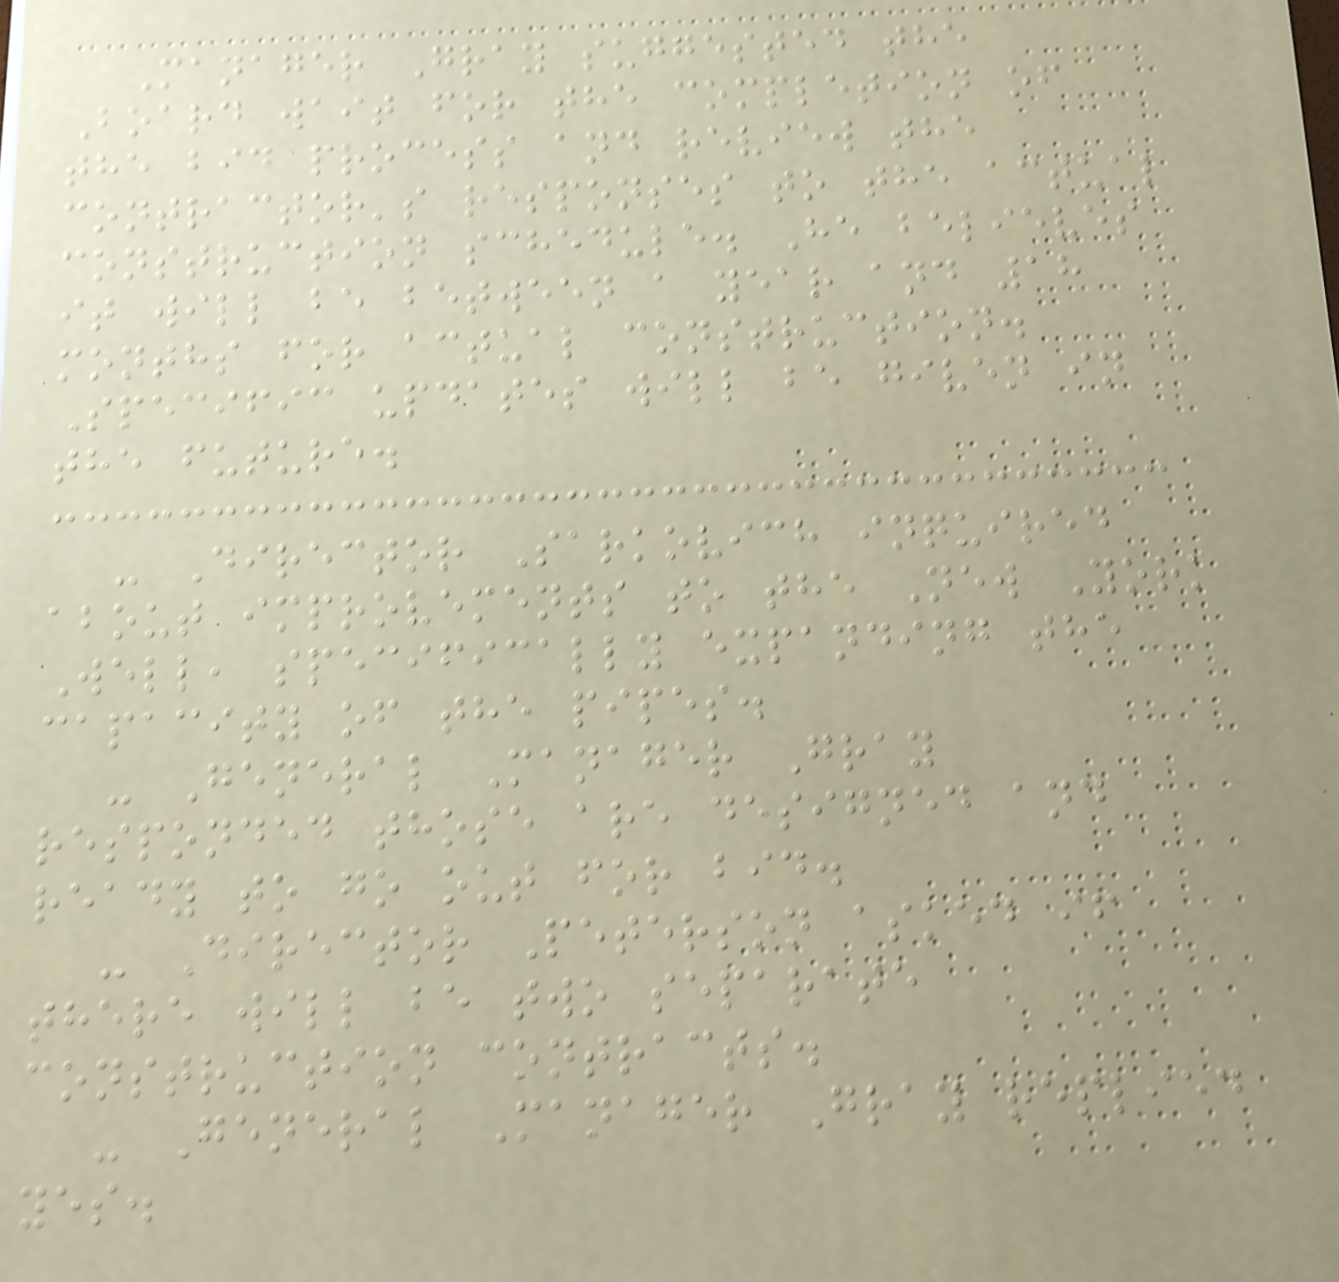Manager Gray suggested the
Board wait for the completion of
the bid process and review the
contractor's responses to the actual
construction schedule. He believes
it will be between a year and 18
months for actual construction.
Specific updates will be given in
the future.
- Director Sarkovich inquired
about improvements to the New York
Well, specifically expanding the
capacity of the pipes.
- General Manager Gray
responded those are designed and
ready to go out for bid.
- Director Peterson asked if
there will be two separate
construction contracts.
- General Manager Gray replied
yes.
